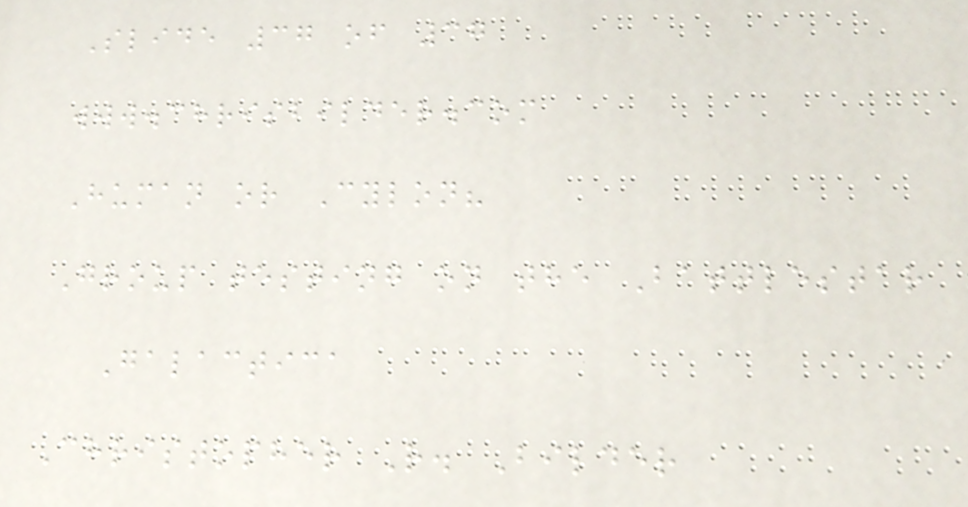Slide 37 of 37
www.chrisbilder.com
Human or Cylon?
Group testing on the Battlestar
Galactica
Christopher R. Bilder
